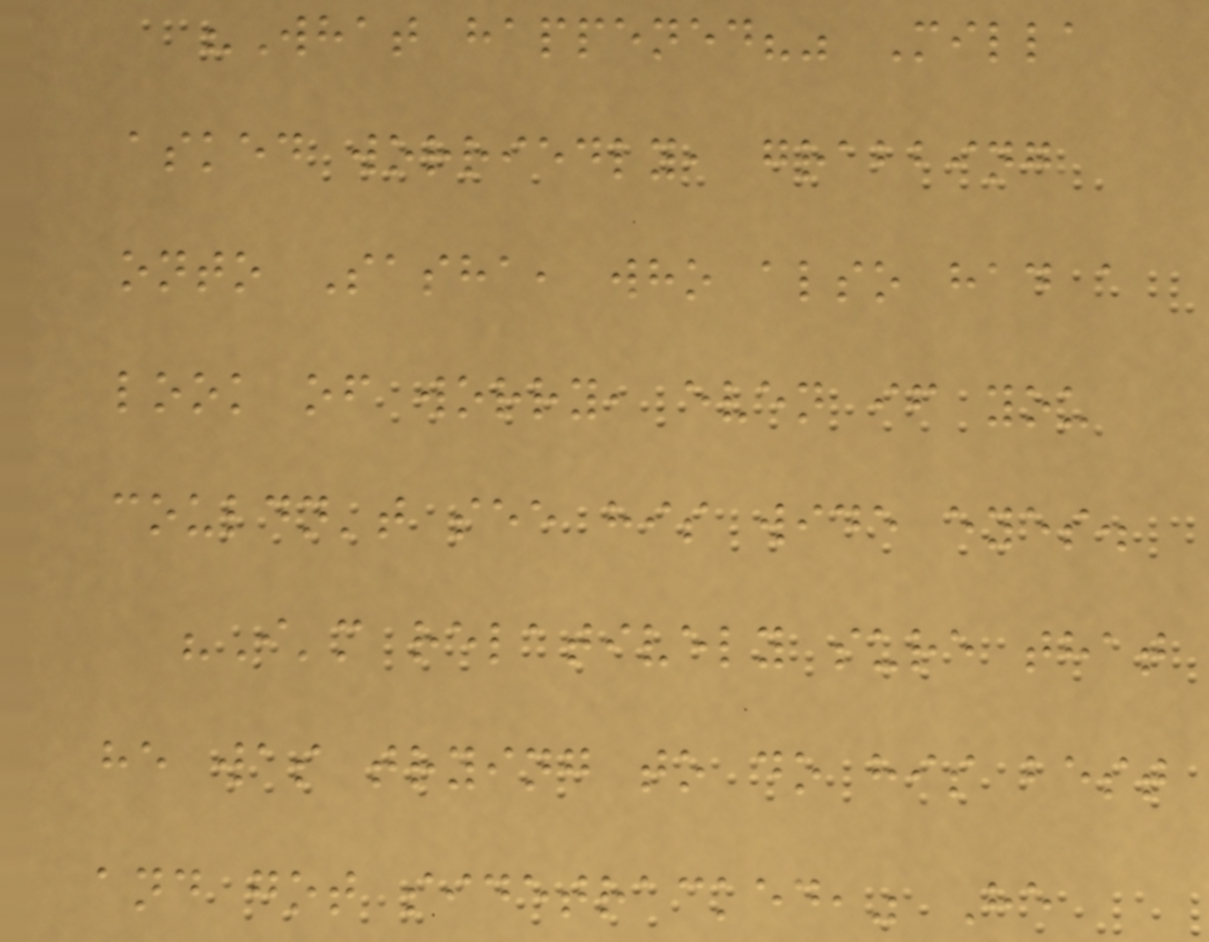"What happened?" Milla
asked worriedly, grabbing
onto Sasha, who also had a
look of worry, even if you
couldn't see his wide eyes.
"I'm relatively sure that
he was trying to do his best
and got sidetracked," He
